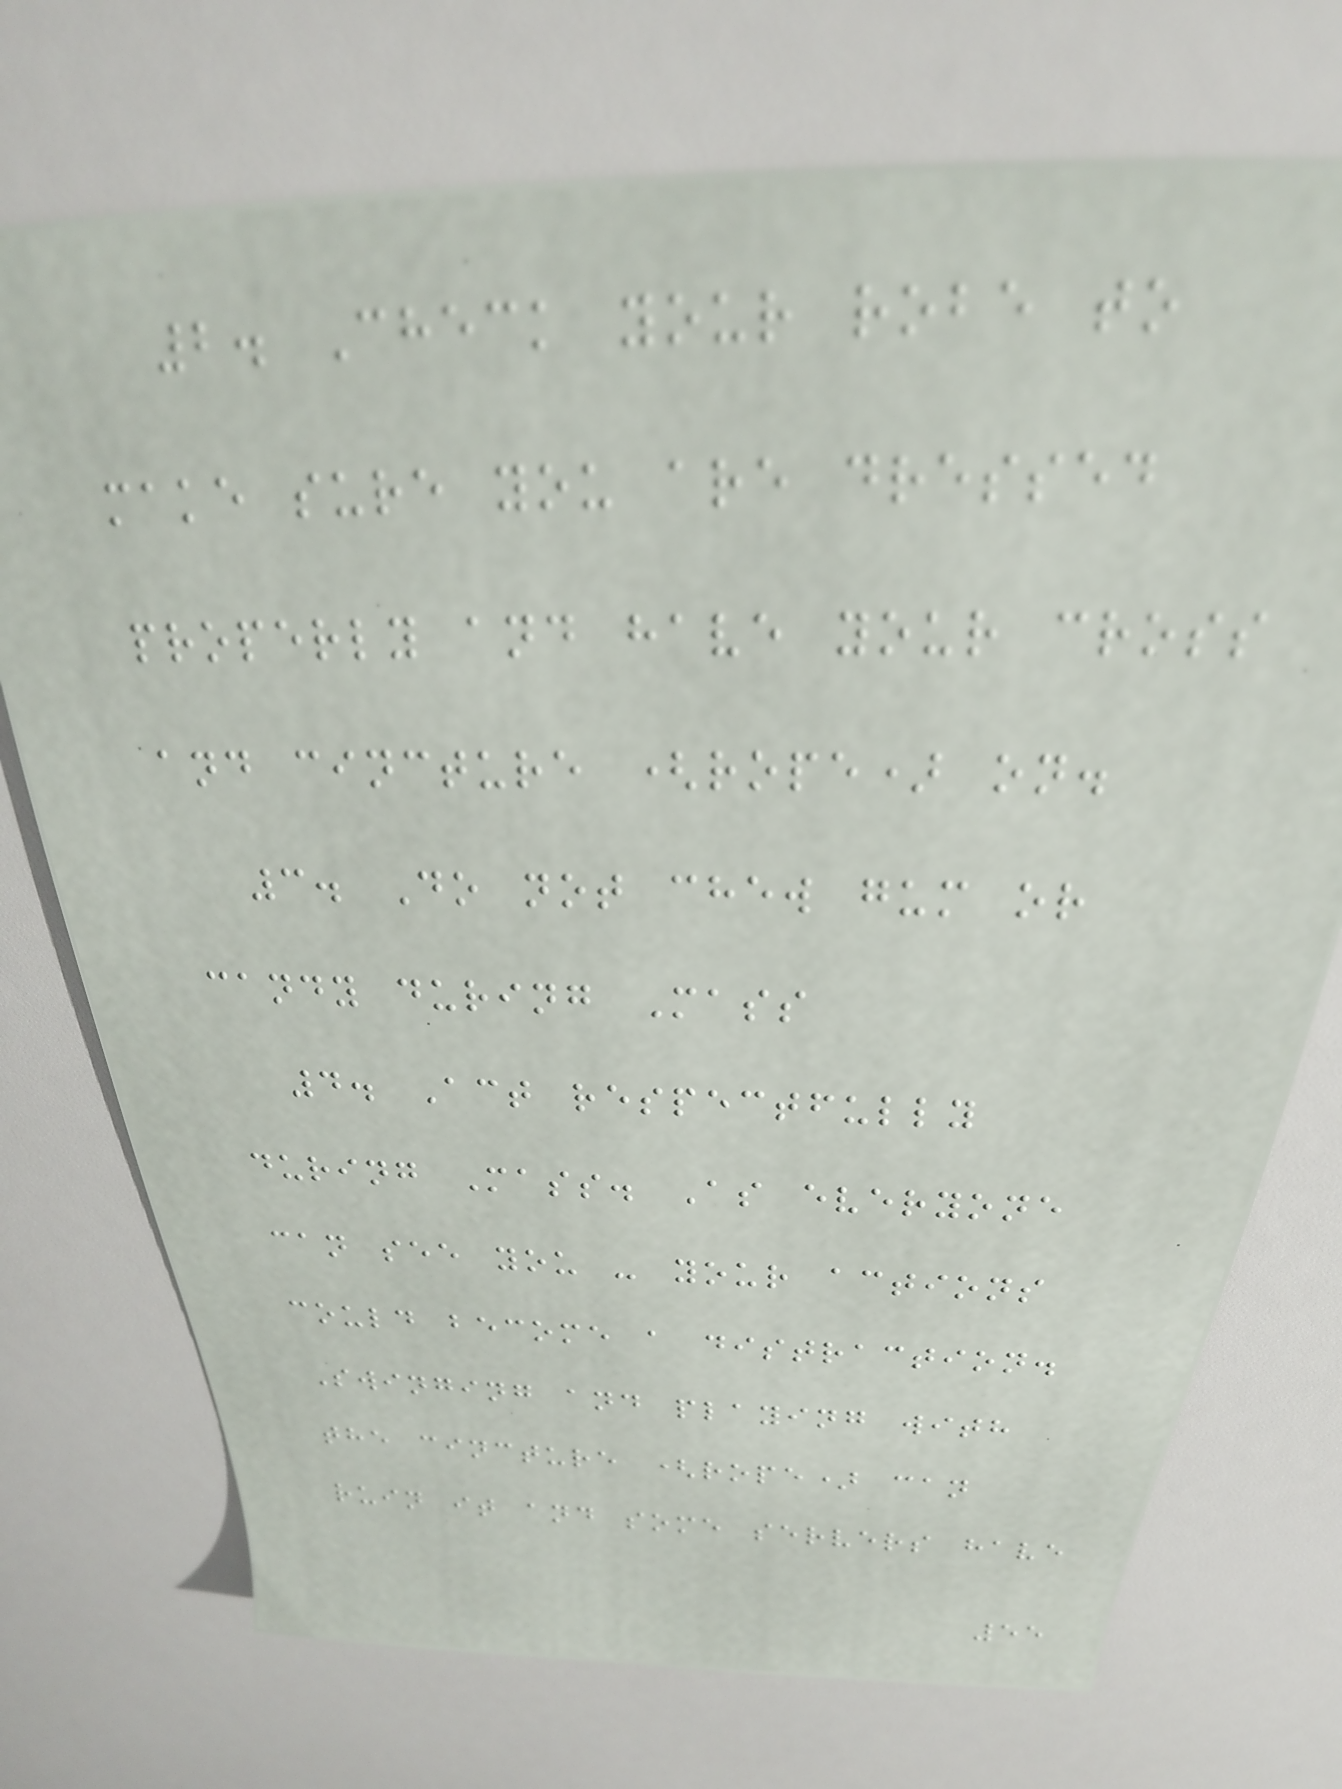2. Check your robe to
make sure you are dressed
properly and have your cross
and cincture (rope) on.
3. Do not chew gum or
candy during Mass
4. Act respectfully
during Mass. As everyone
can see you - your actions
could become a distraction.
Swinging and playing with
the cincture (rope) can
ruin it and some servers have
55
